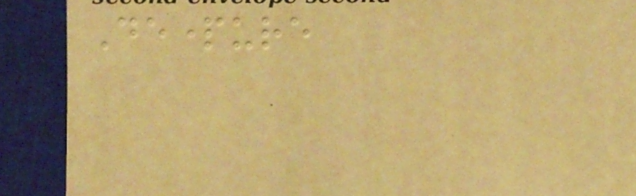Departure
